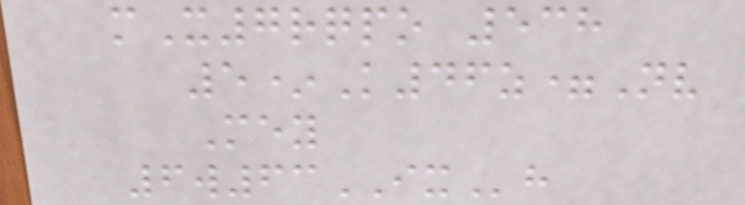mX7rqpo 538
5*K46z=Nv
Mey
6w63IXh
